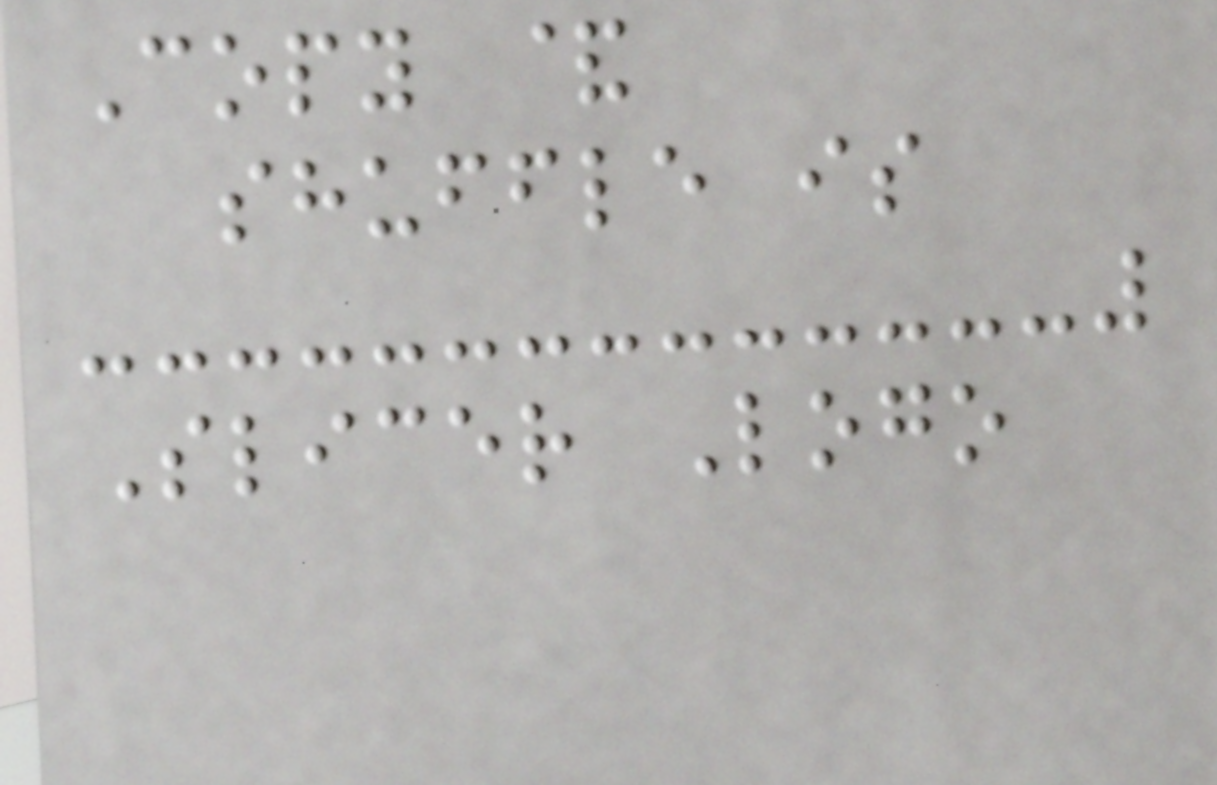Copy &
shuffle is
Slicer Logo
